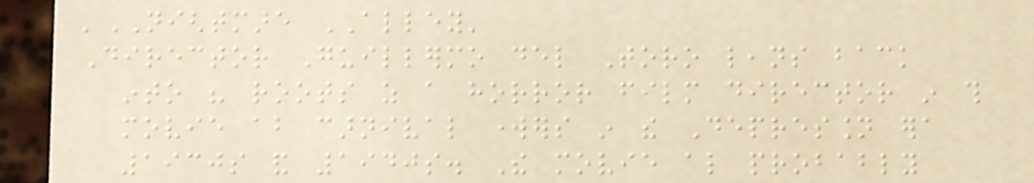'NIGHTMARE ALLEY'
Director Guillermo del Toro leans back
into his roots as a horror film director in this
movie about carnival workers in the Depression era
1930s and 1940s. The movie also probably
